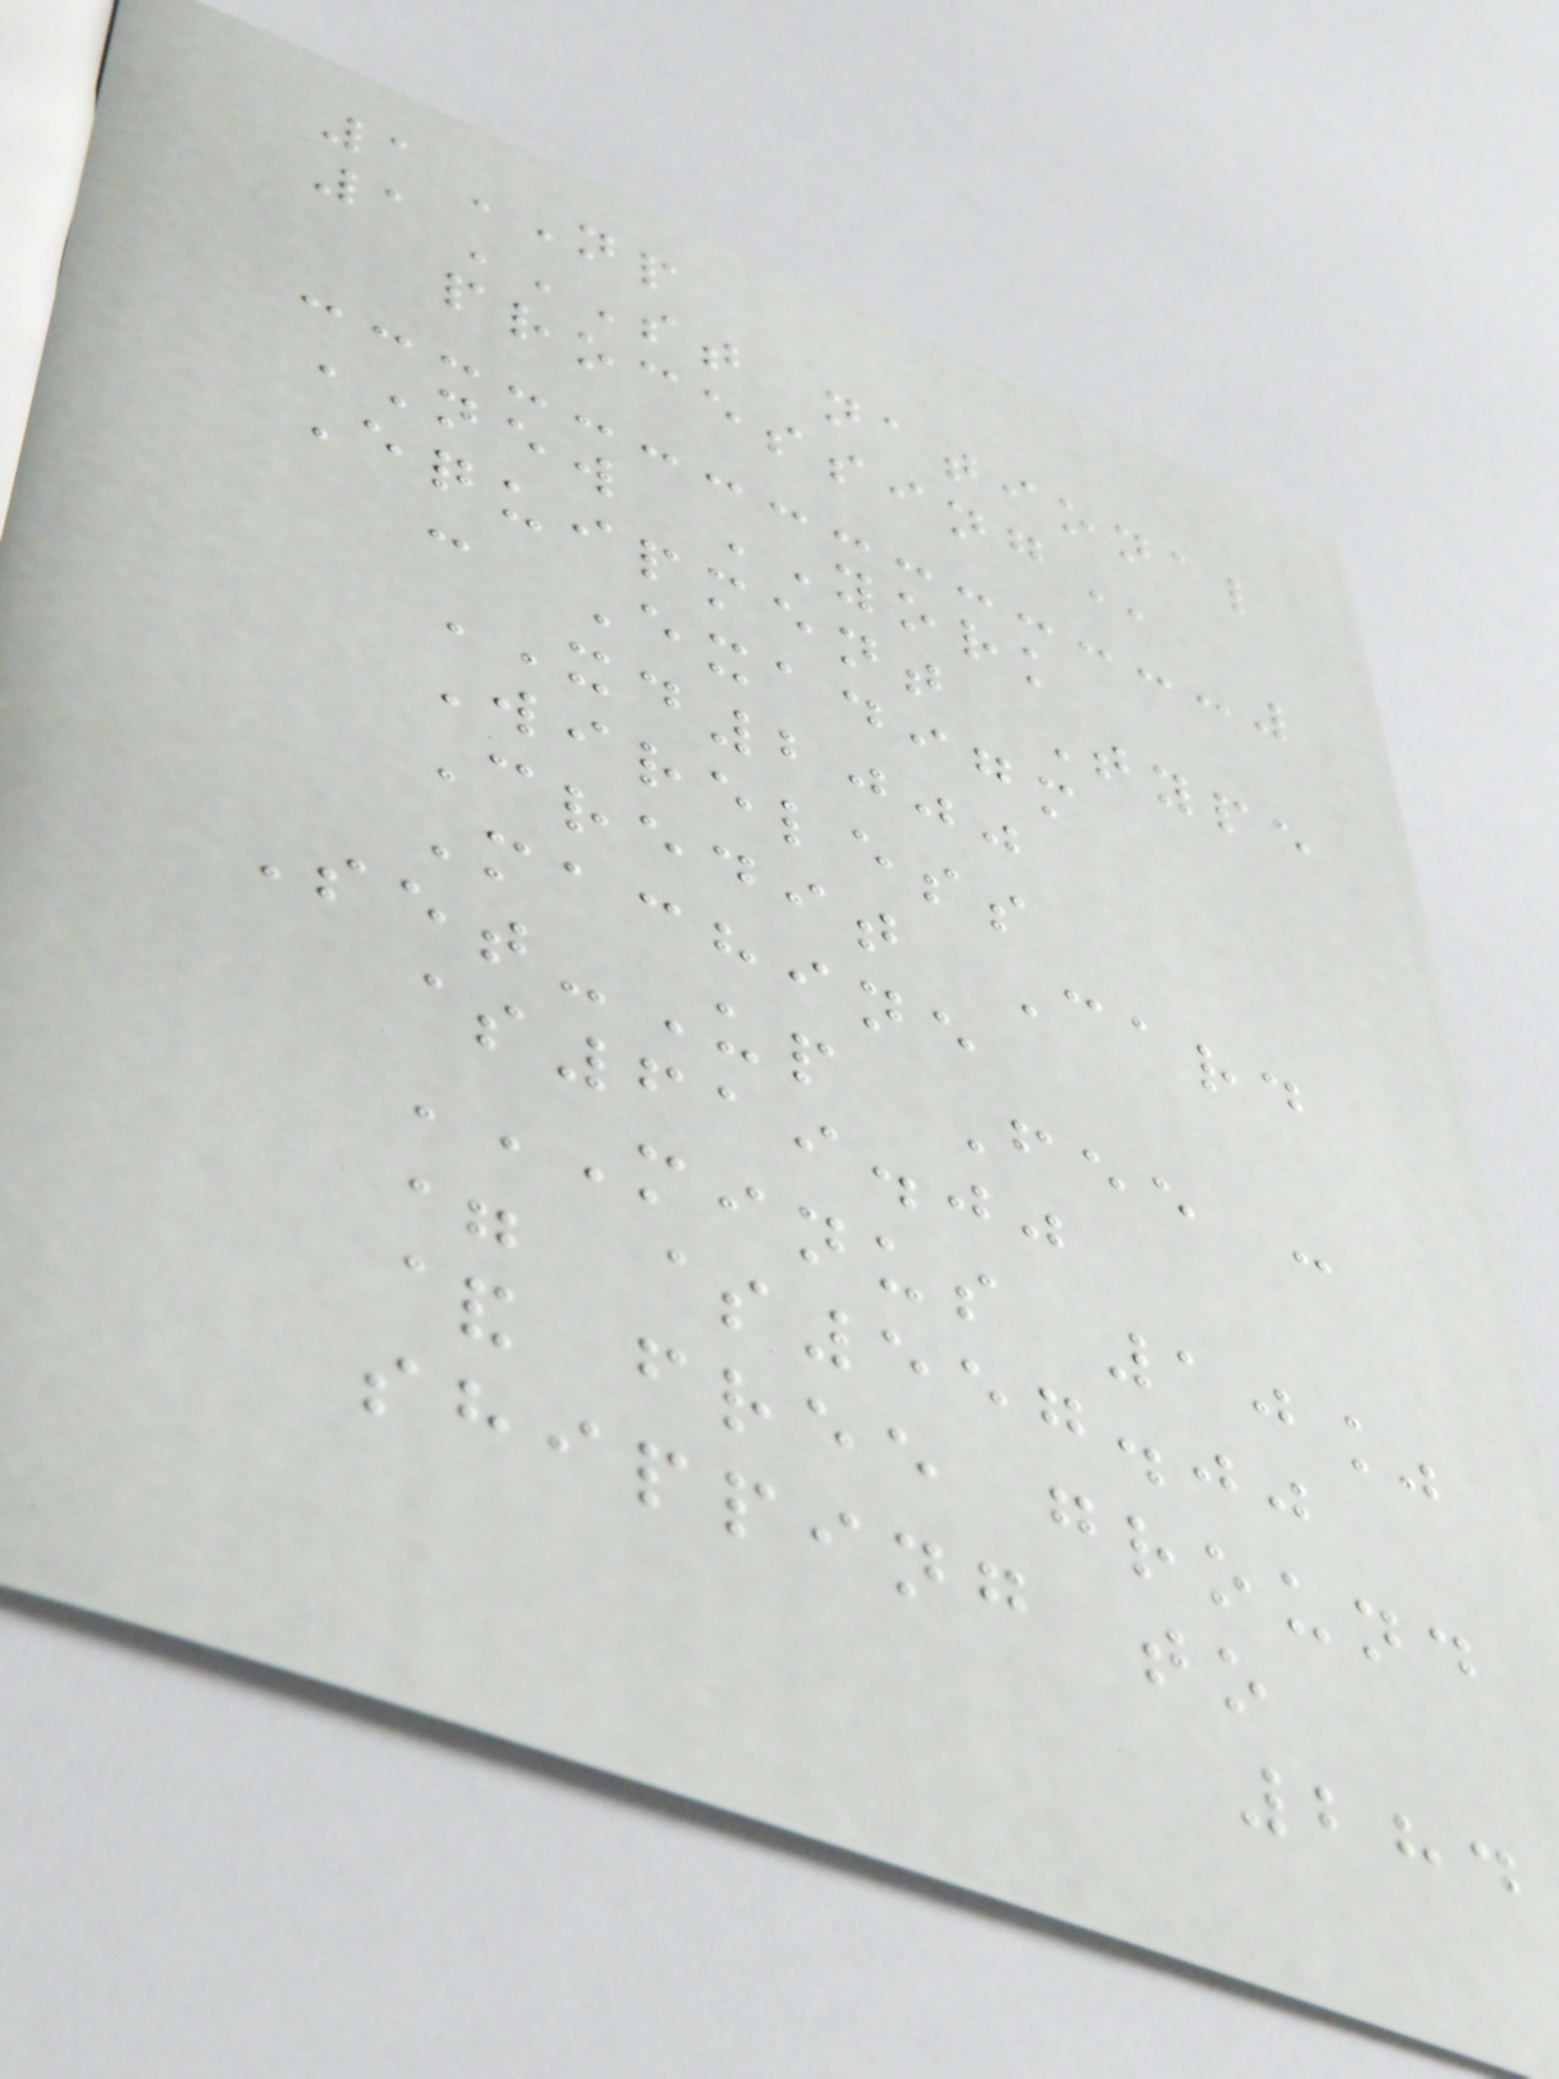1NP
1ST NATIONAL
PROCESSING
NEW YORK
Equipment Type
: Exadigm
XD2000
Wireless
Credit Card
Machine
Set-Up Fee :
$619.00
MINUS 10%
= $557.00
& FREE GROUND
SHIPPING TO
284
